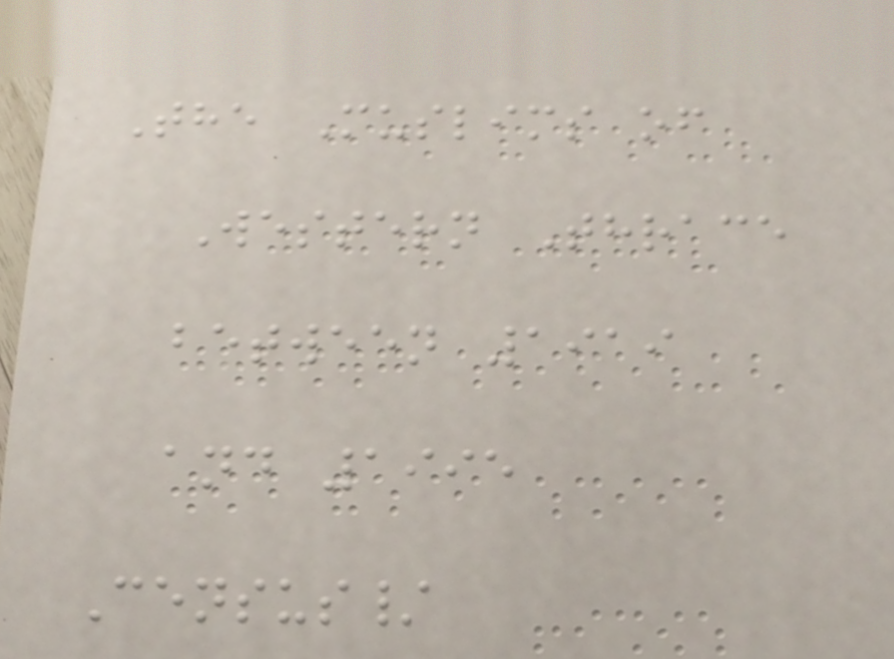The Muslims of
Western Thrace
between 1919
and 1995
Census/
